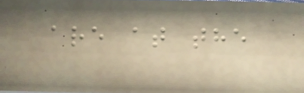are at the
